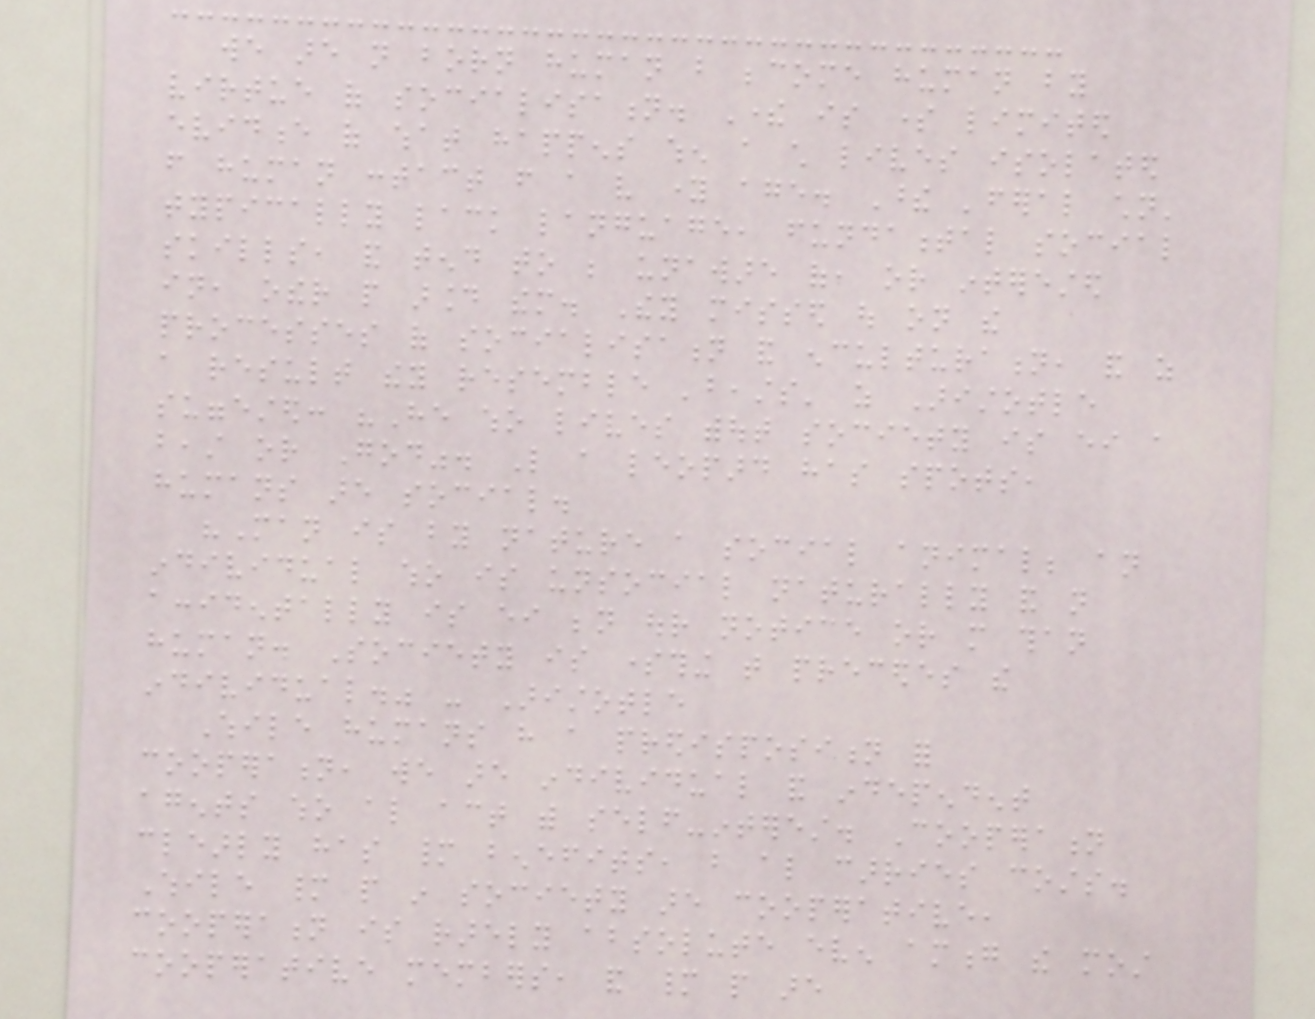we are not born human but become human by
virtue of socialisation. There is some limited
evidence of what happens when a child lives isolated
from human contact from a very young age. These 'feral children'
typically lack language, fundamental social
skills, and tend to be unaware of, or interested
in, other people around them. They missed out on the
processes of socialisation and enculturation, and as
a result they resemble 'beasts' as Aristotle
suggested: "He who lives without society is either a
beast or God". Like a leopard has spots,
humans are social.
"Man is by nature a social animal; an
individual who is unsocial naturally and not
accidentally is either beneath our notice or more than
human. Society is something that precedes the
individual." - Aristotle
While humans have a predisposition for
cooperation, we are individual and independent
agents who also act with self-interest. Cooperation
clearly has many benefits, but also carries costs.
While many people in society are cooperative,
cooperation is rarely absolute even among the most
cooperative members, and many people are
